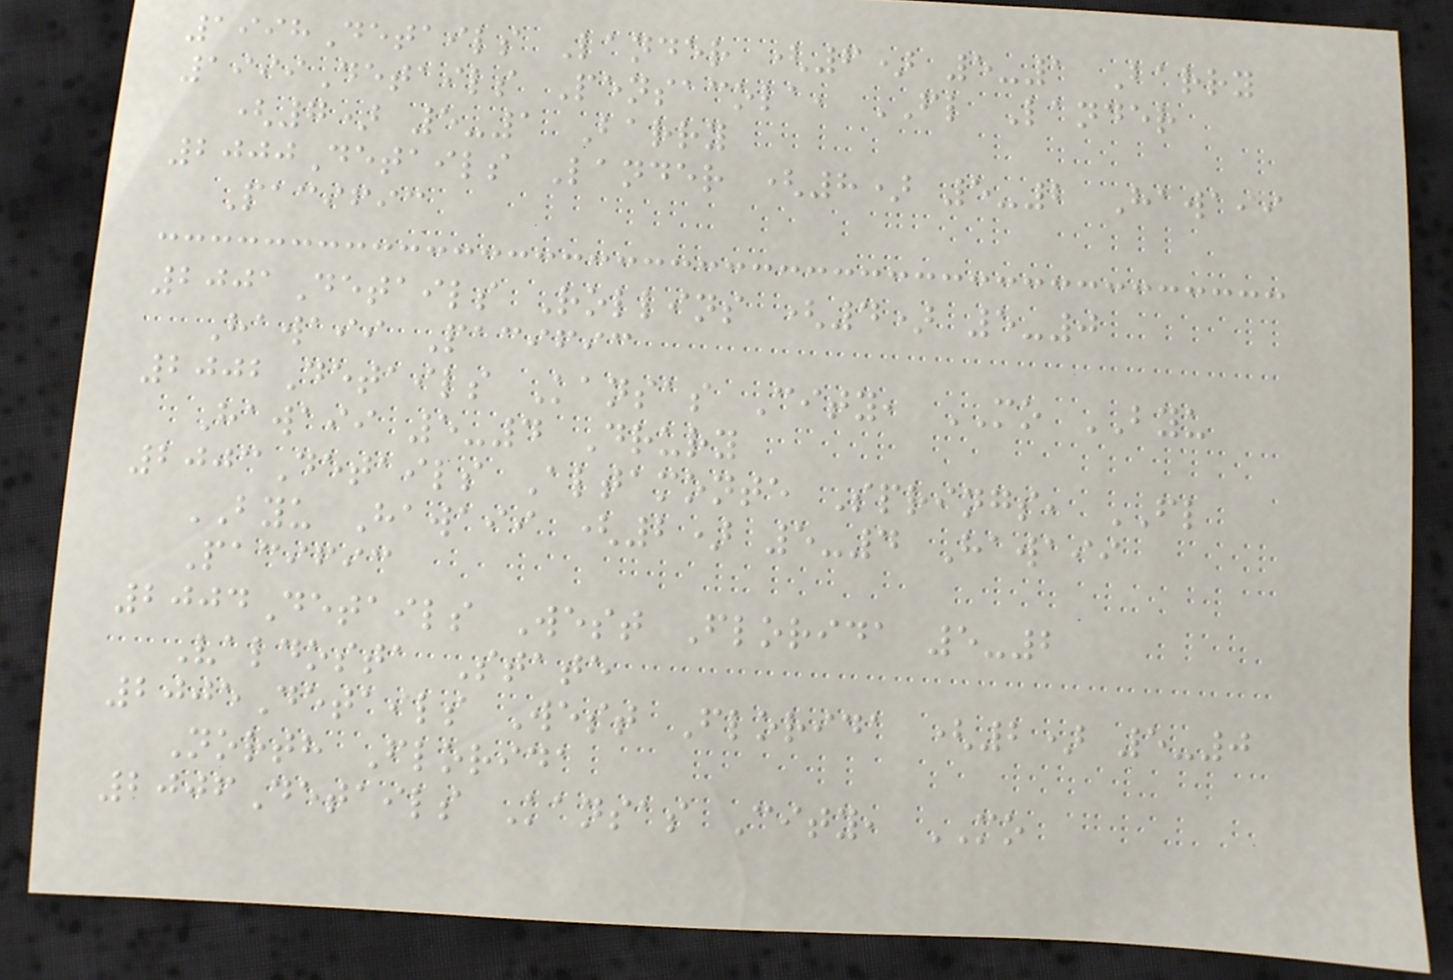1998Details Lander (6) 5-1 Barry
1999Details Pensacola, FL Lander
(7) 5-1 Barry
2000Details Lander (8) 5-2 Hawaii
Pacific
2001Details Rollins (4) 5-0
Hawaii Pacific
2002Details Kansas City, MO BYU
Hawaii 5-4 Drury
2003Details Altamonte Springs, FL
BYU Hawaii (2) 5-4 Hawaii
Pacific
2004Details West Florida 5-2
Valdosta State
2005Details West Florida (2) 5-0
North Florida
2006Details Kansas City, MO
